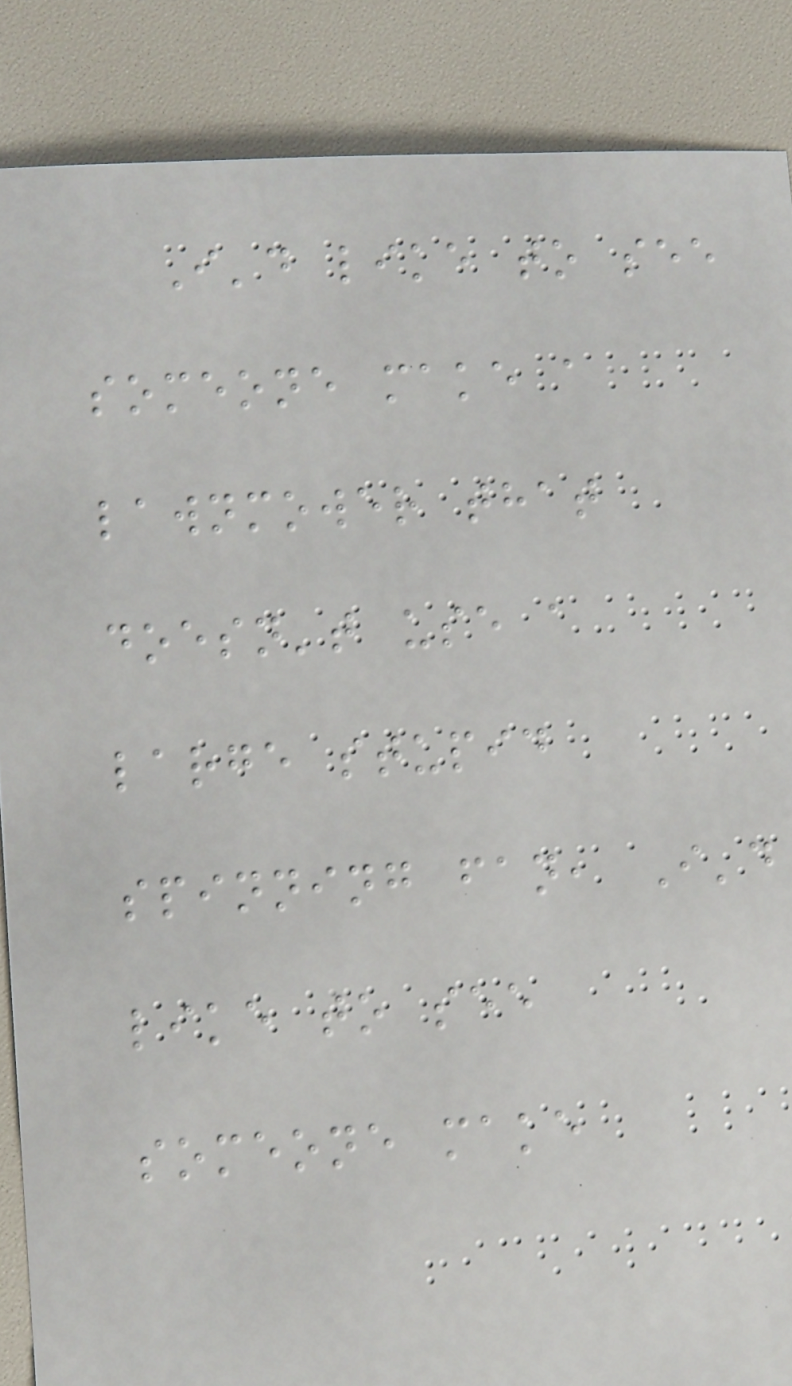I'd like to see
someone make a
lawnmower that
doesn't use a
large stupid
spinning fan, I'd
like to see
someone make
